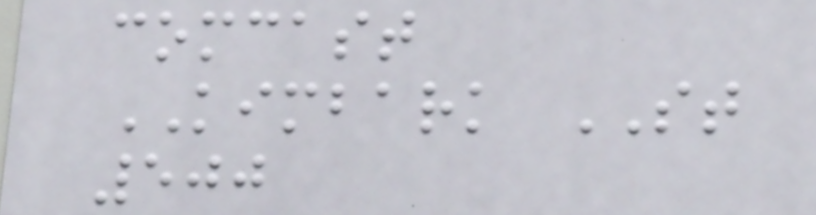comcast
KIMBARK ST
500
